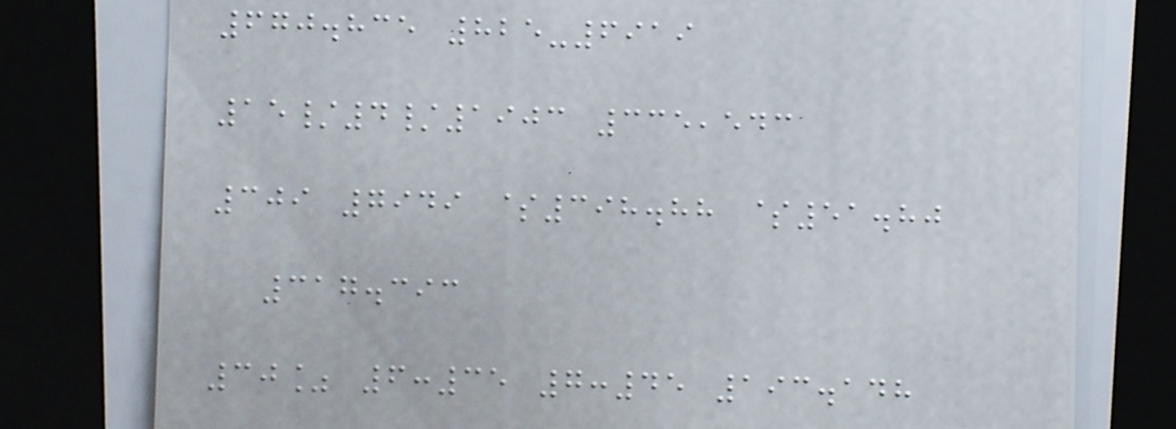670.835 825-6919
15/4/1903 335,543
309 7949 $398.88 $51.80
317.393
30% 6:35 7:45 193.148
